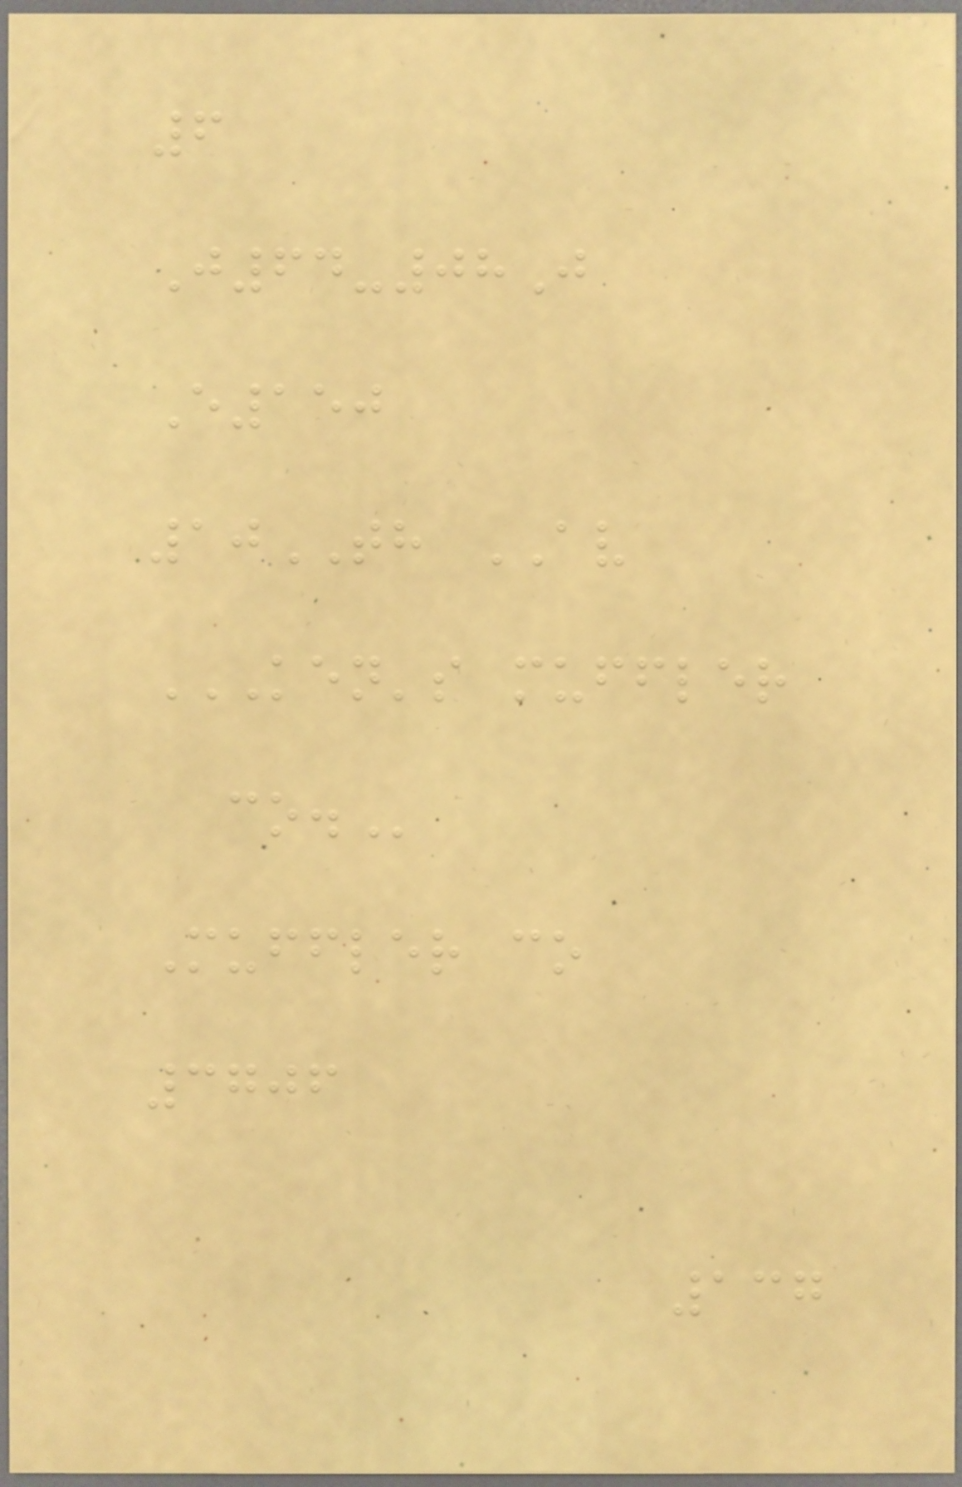6
J64-08J
E150
10TH AV
KEN'S MUFFLER
CO.
Muffler co
3706
137
